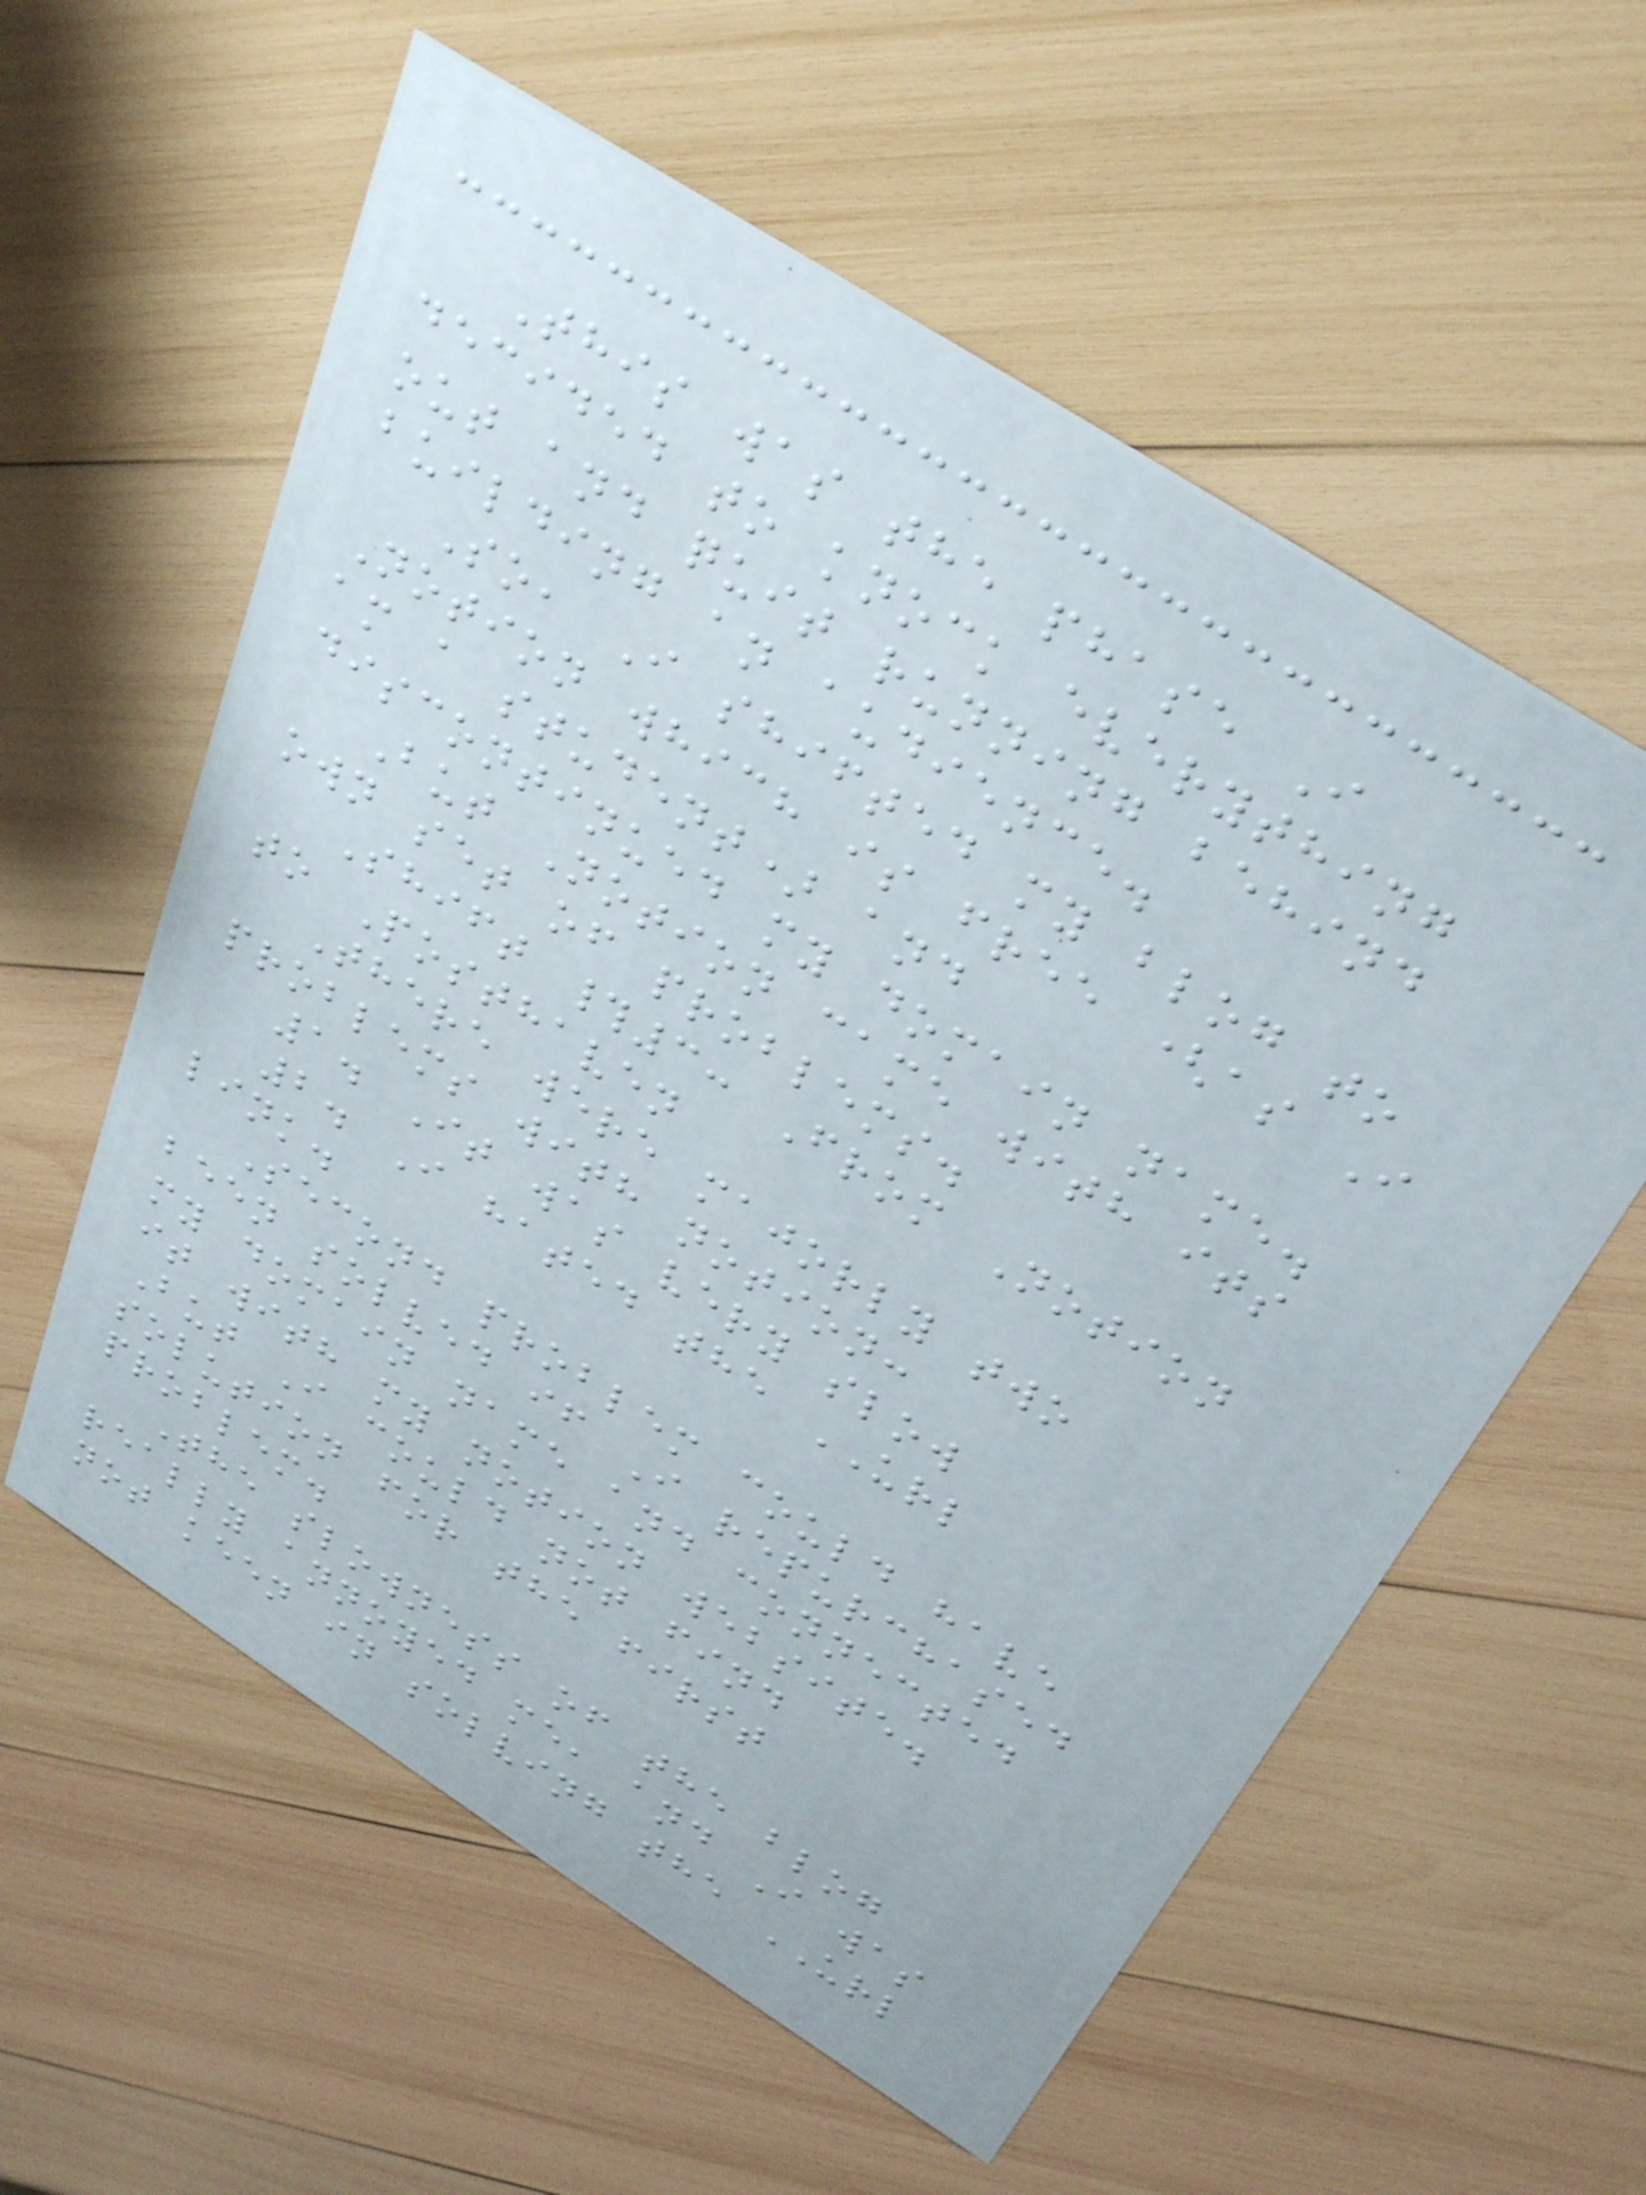This was the phase I
decided to knock everything
out and quit running behind
building an audience.
So, I shifted my blog to
Notion which is free (as I
am a student) and
discontinued my domain name.
But Notion came with its
own set of problems.
Shift #3: From Notion
to Posthaven
There were majorly two
problems with notion:
1. It was very slow
2. I hated the URL
link.
Second problem could have
been solved if I repurchased
my domain name and connected
it with my notion website.
But I could not find
solution for the first
problem.
The slowness of the blog
really annoyed me, and I was
not keen in solving the URL
